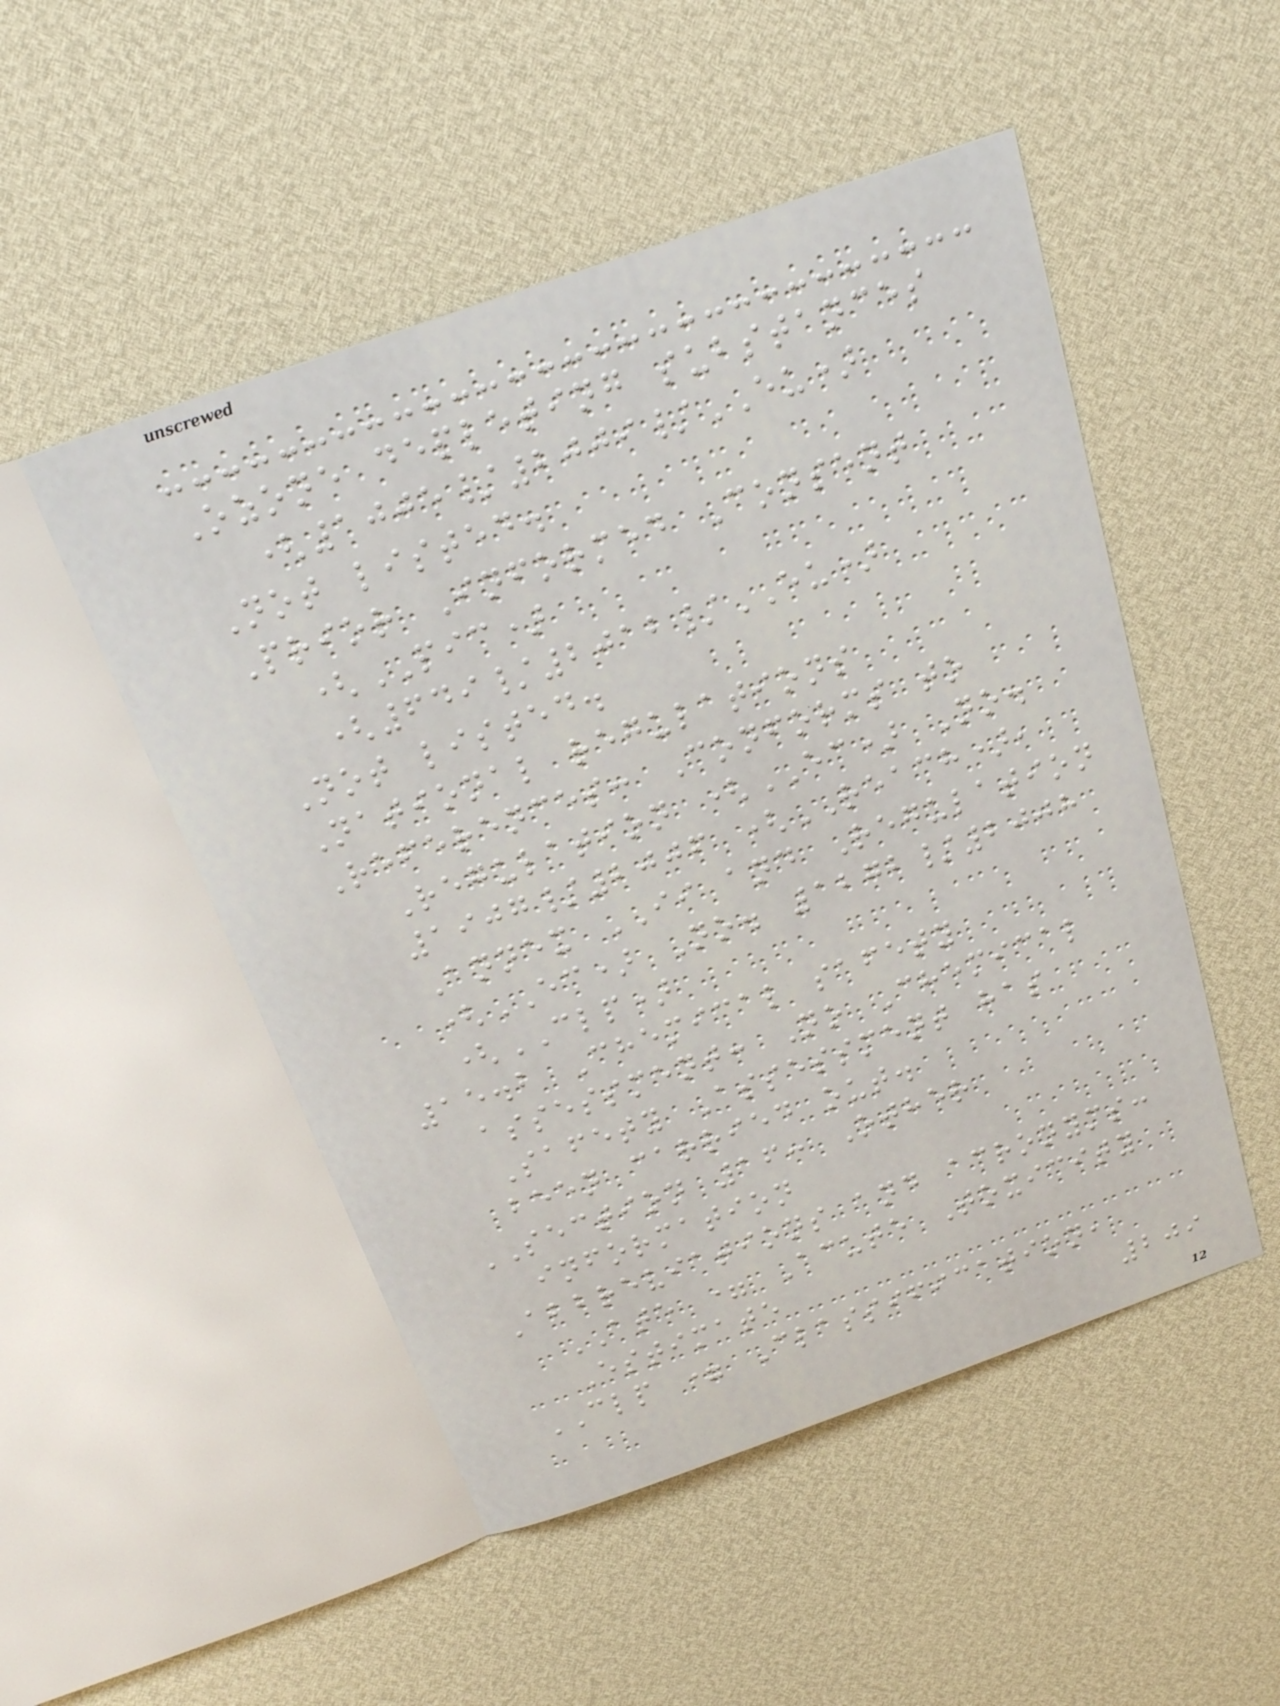Ozone depleting substances
(1005/2009/EU)
Not listed.
Prior Informed Consent
(PIC)
(649/2012/EU)
Not listed.
National regulations
References: Conforms to
Regulation (EC) No.
1907/2006 (REACH),
Annex II and Regulation
(EC) No. 1272/2008
(CLP)
15.2 Chemical safety
assessment: No Chemical
Safety Assessment has
been carried out.
SECTION 16: Other
information
Abbreviations and acronyms:
ATE = Acute Toxicity
Estimate
CLP = Classification,
209
